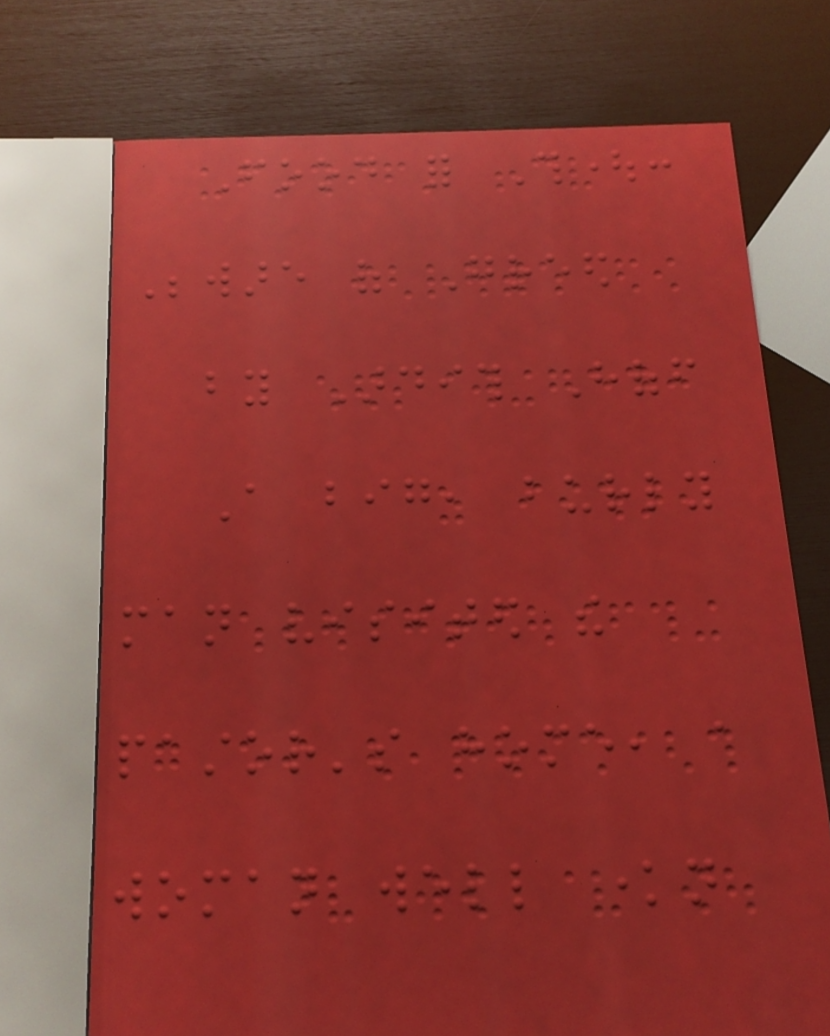Food for Thought:
Beware of Greed
by Ardith Hoff
A big, burly
man visited the
pastor's home, a
woman well known
